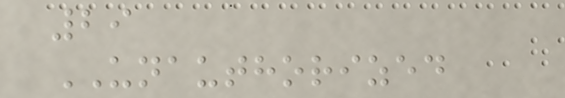29
UNAUTHORIZED
